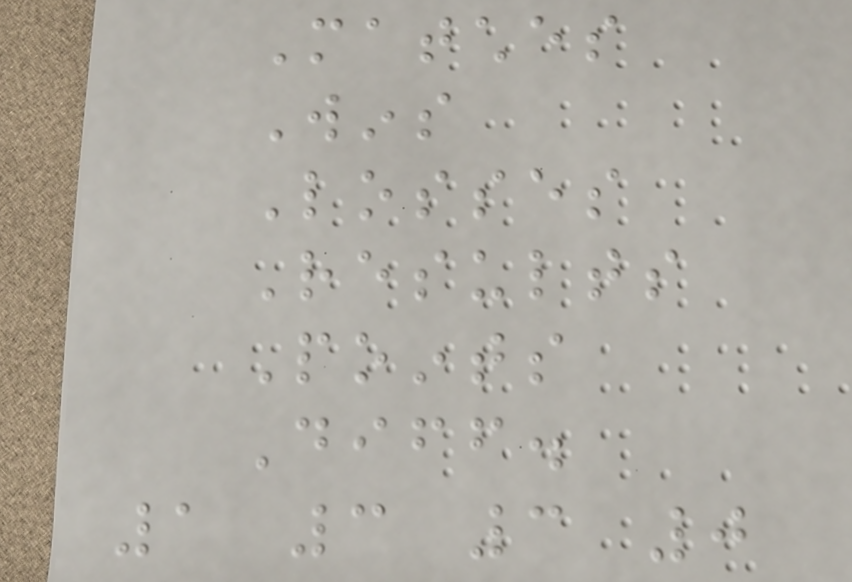Matches
Wins
Losses
Results
Points
Diff.
1 3 3 0
